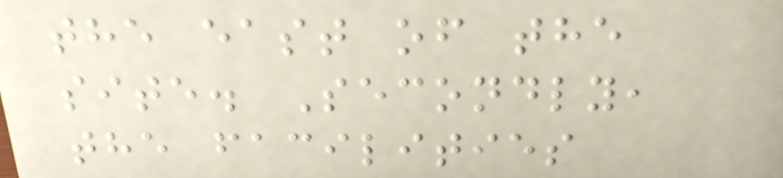the east of the
site. Secondly,
the facilities
